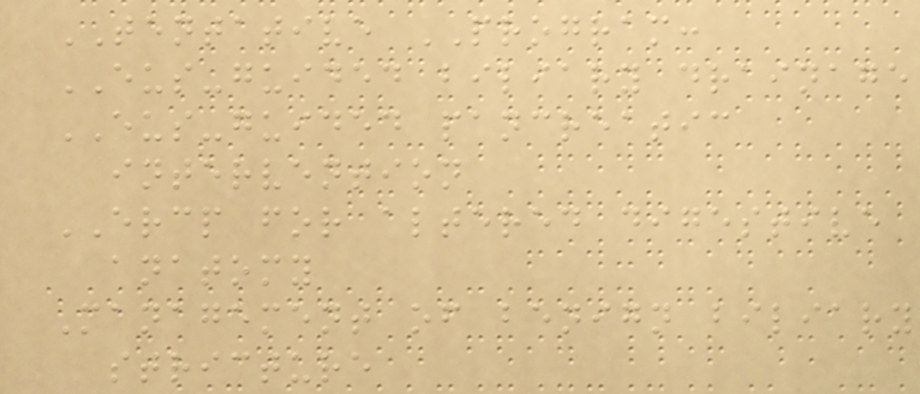TENTATIVE PROGRAM:
EUS-guided biliary drainage
EUS-guided pancreatic
intervention
ERCP for altered digestive
anatomy
Management of benign biliary
stricture
